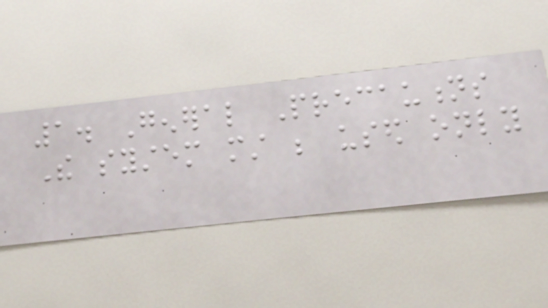1. General Precautions
The system must be used only
